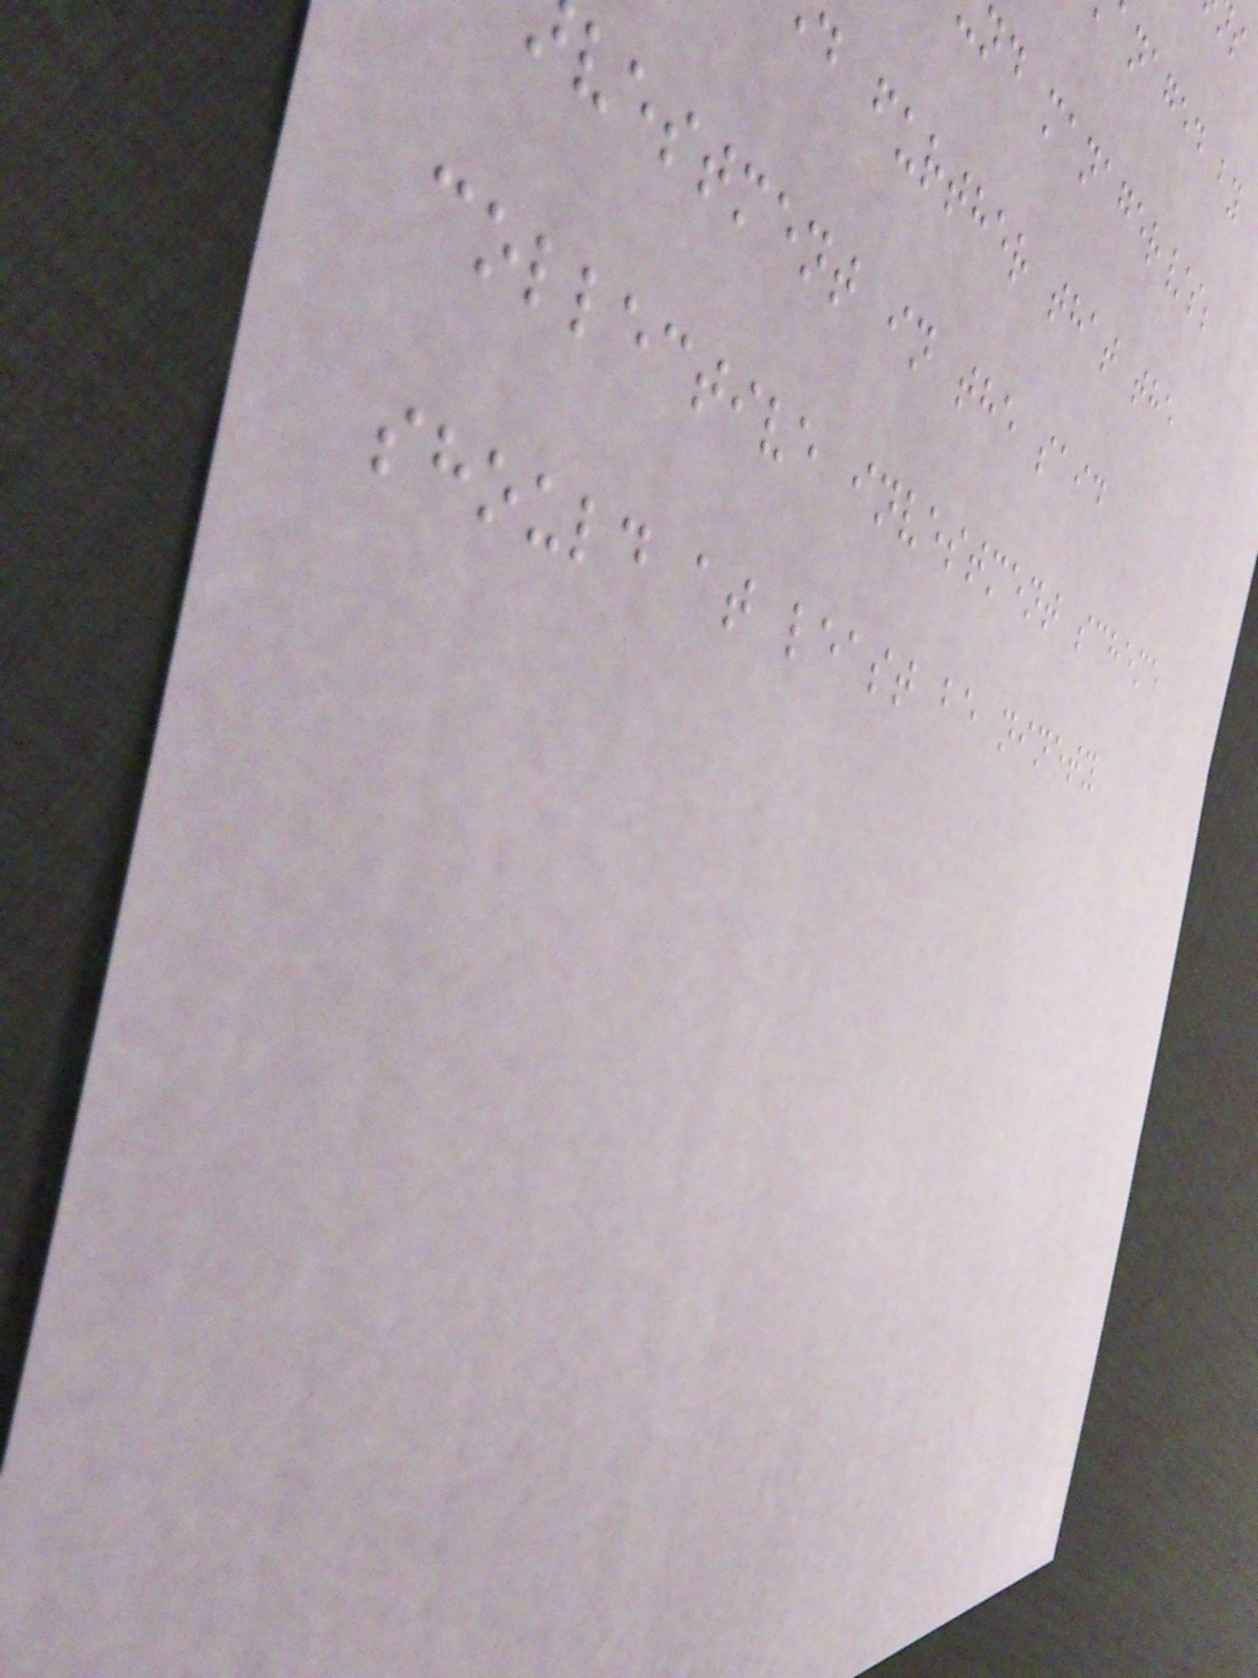naged by
nd manager/s;
d further that the
vestment in the said
collective investment scheme
should at least be ninety
